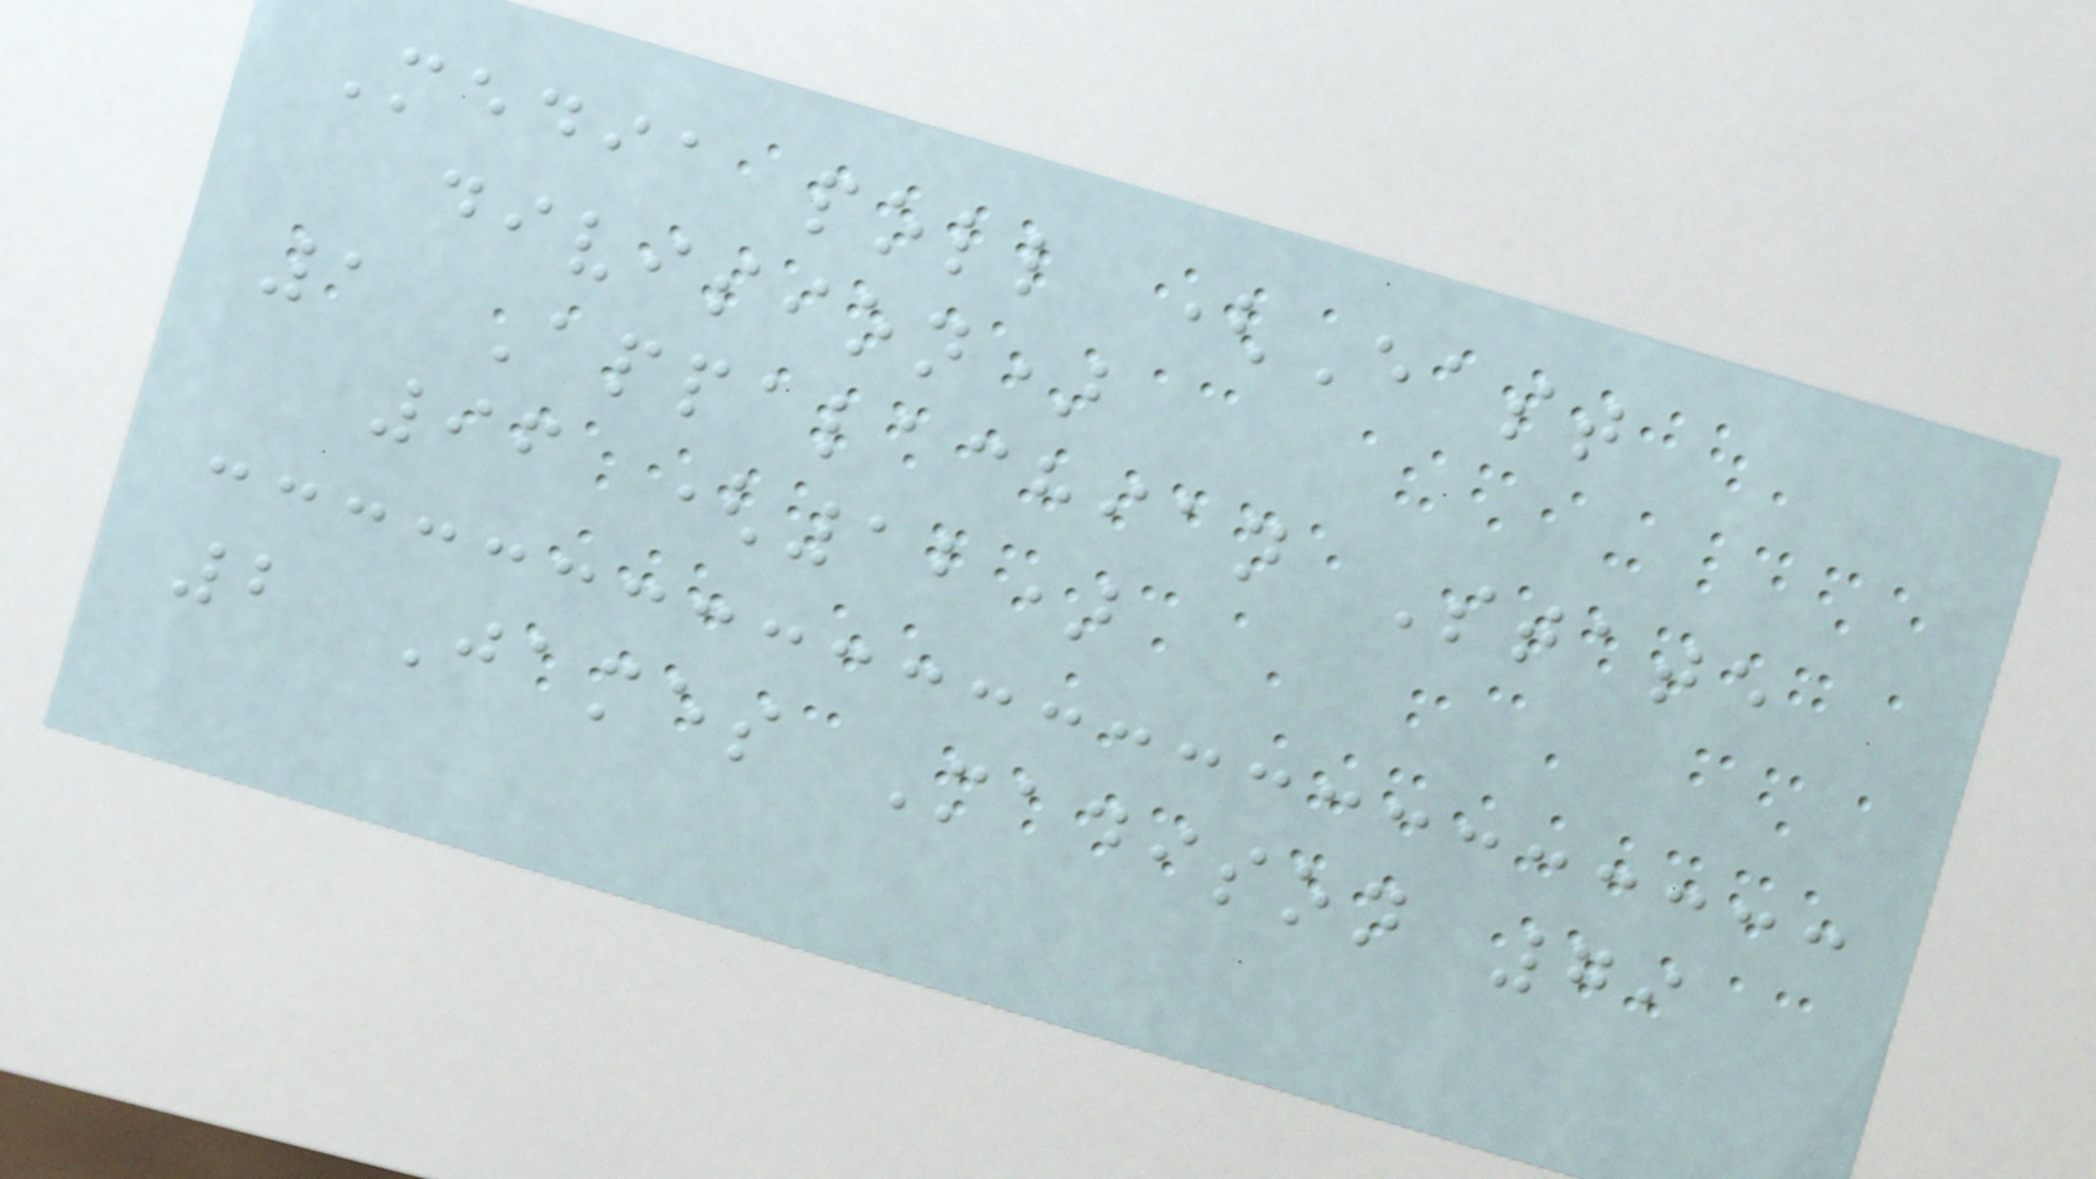Media poll (East
division)
1 Appalachian State
96 (12)
2 James Madison 79
